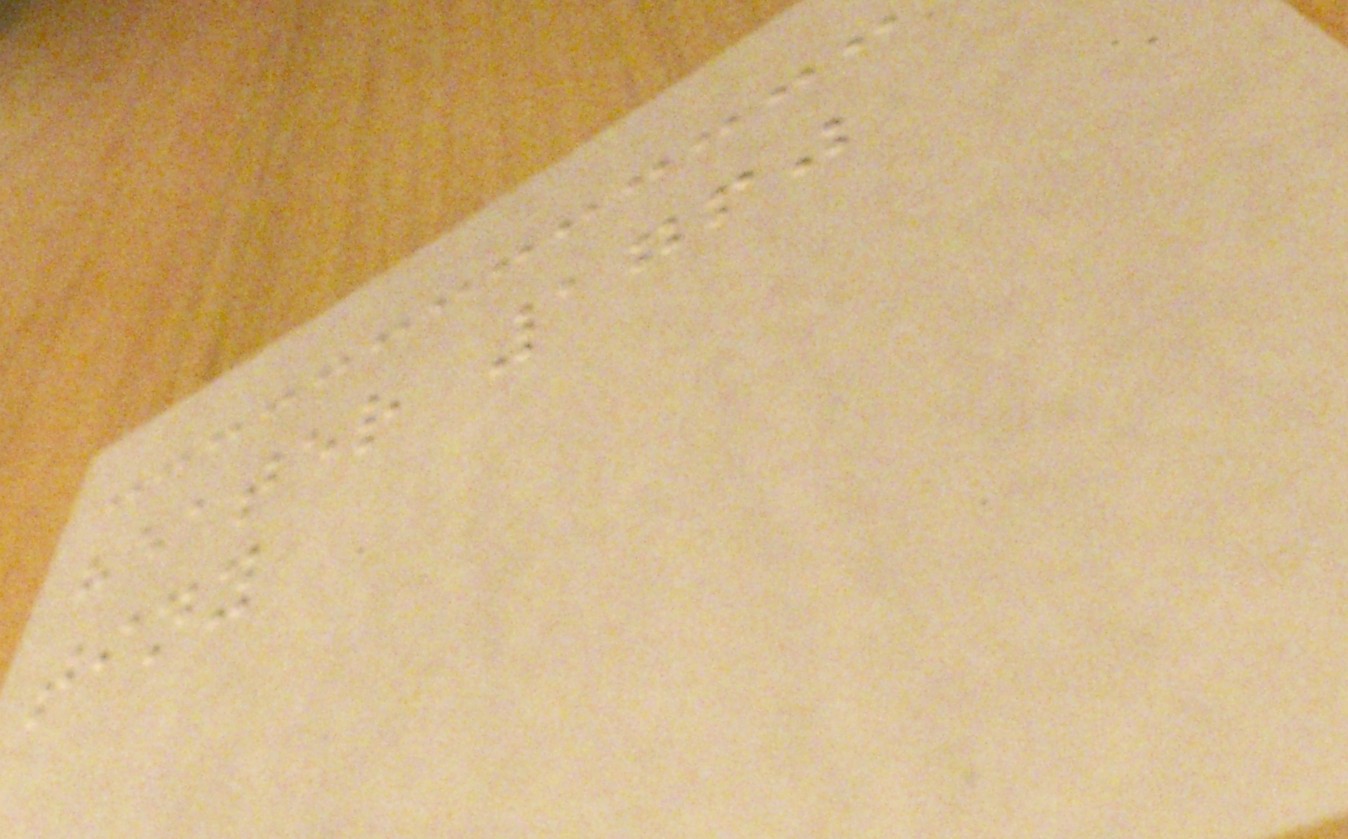heater 1760
tiny
